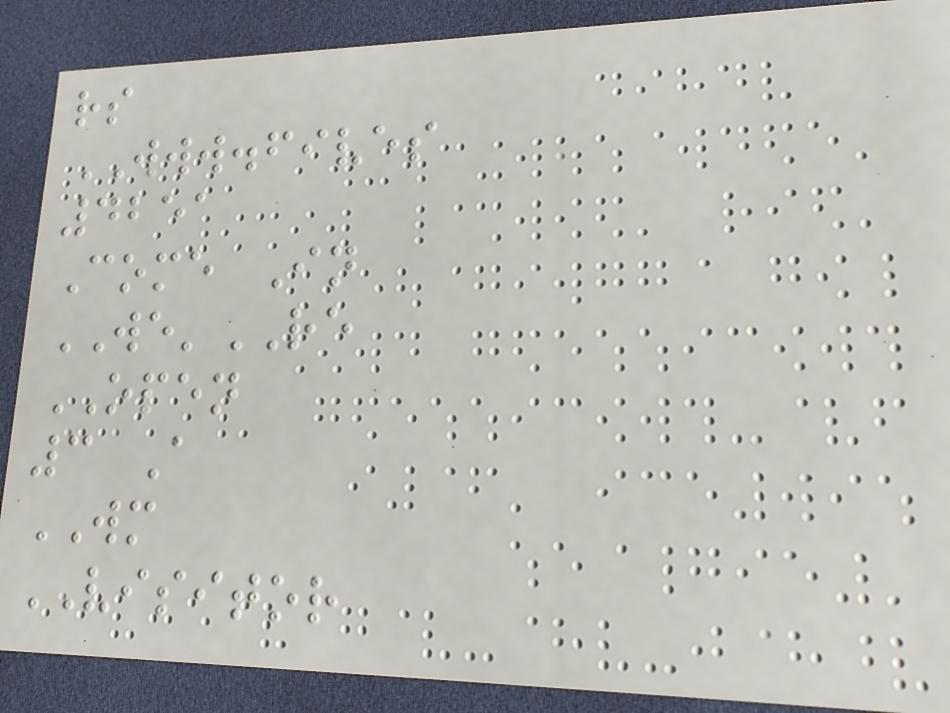rs
WWW.fives
4251
Come In
WE'RE
OPEN
3 A
WM
VISITOR
